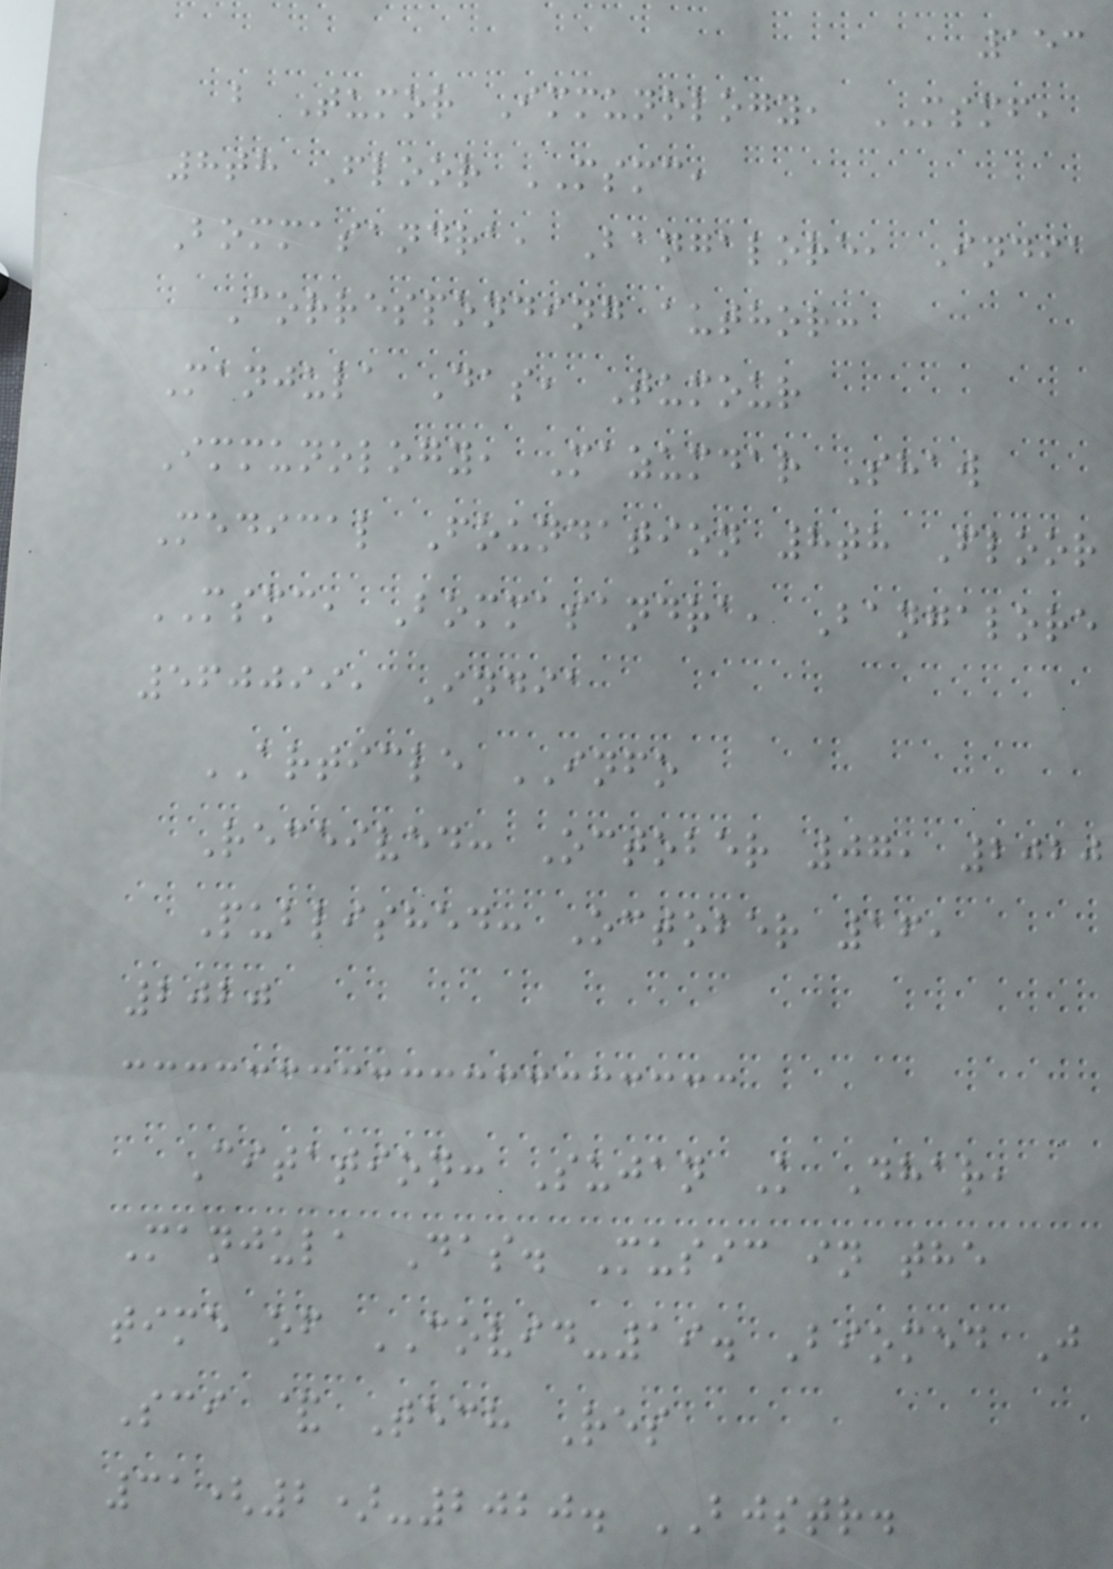153
b Tumor Immunology, MSMF,
8th Floor MSMC,
Bommasandra, Bangalore, India
Corresponding author:
Manjula Das, Tumour
Immunology, Mazumdar Shaw
Medical Foundation 8th Floor
MSMC, Bommasandra, Bangalore
560099, India
ARTICLE INFO
Received: October 07, 2020
Published: October 16,
2020
Citation: Sujan K Dhar,
Manjula Das. Music in the
time of COVID-19. Biomed J
Sci & Tech Res
31(2)-2020. BJSTR.
